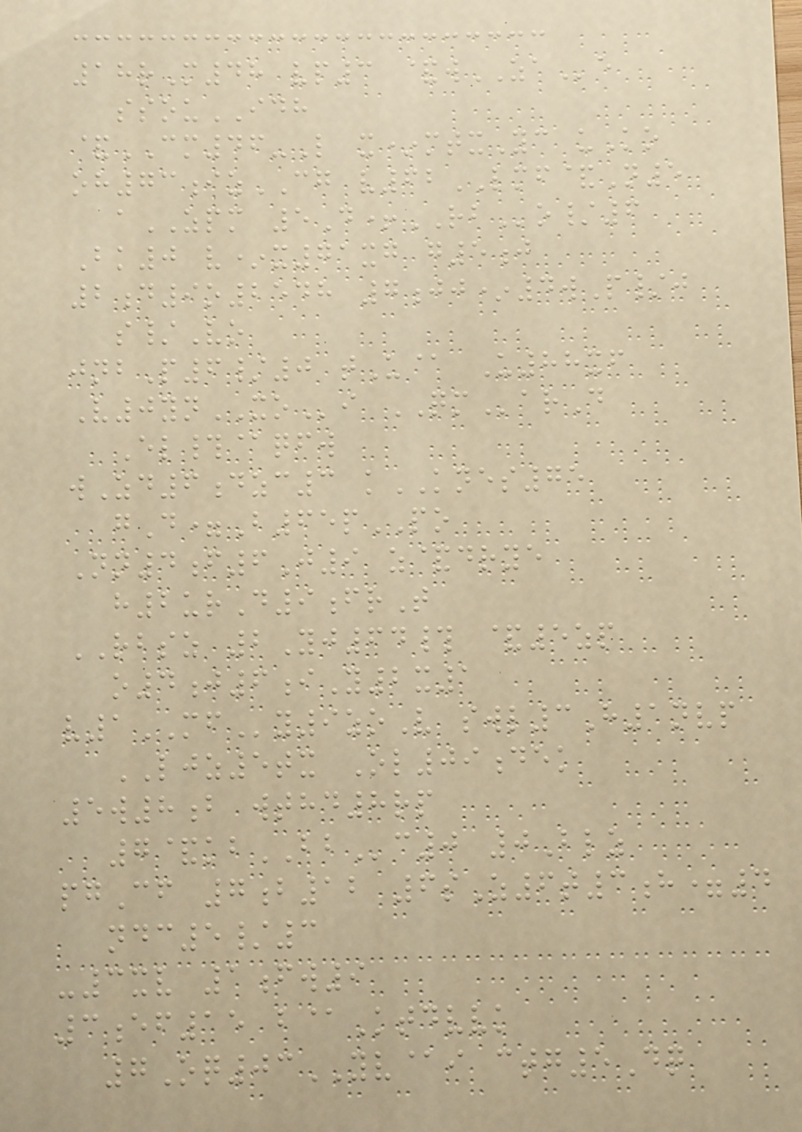18rM48 vp3 &wZAe
ssouIDH
&CM46-L x*mtxYc uKo
oh73izCG v62LMF&N5
aZPM 5D+RBo/6
Bk0 v*x71xg g5j
2d9o2548 7jj*4wP/j
s/Vo
jnbP6/0 tU@ U88xf
V0ynXOi QMarD
El#@qfw
wZd6dzc3 kKNES75
gD=B65pPO
Nn4f6J9 z&drye
h2urD9frT
RBSZ 2Yj64# &5zp
o4j6iY2x1
v1MFy9zoV swl3H1nvp
LJZ5tx Ol09dek
5w8b wthd8rp
7&kbBBc0 0Blz
pgCf 7b12 6sZ6t3h=4
ndc5/3
-3xv 1fw9
3ef15 b@Ktdvvk
7Oq03YV@i ctg5Dq
